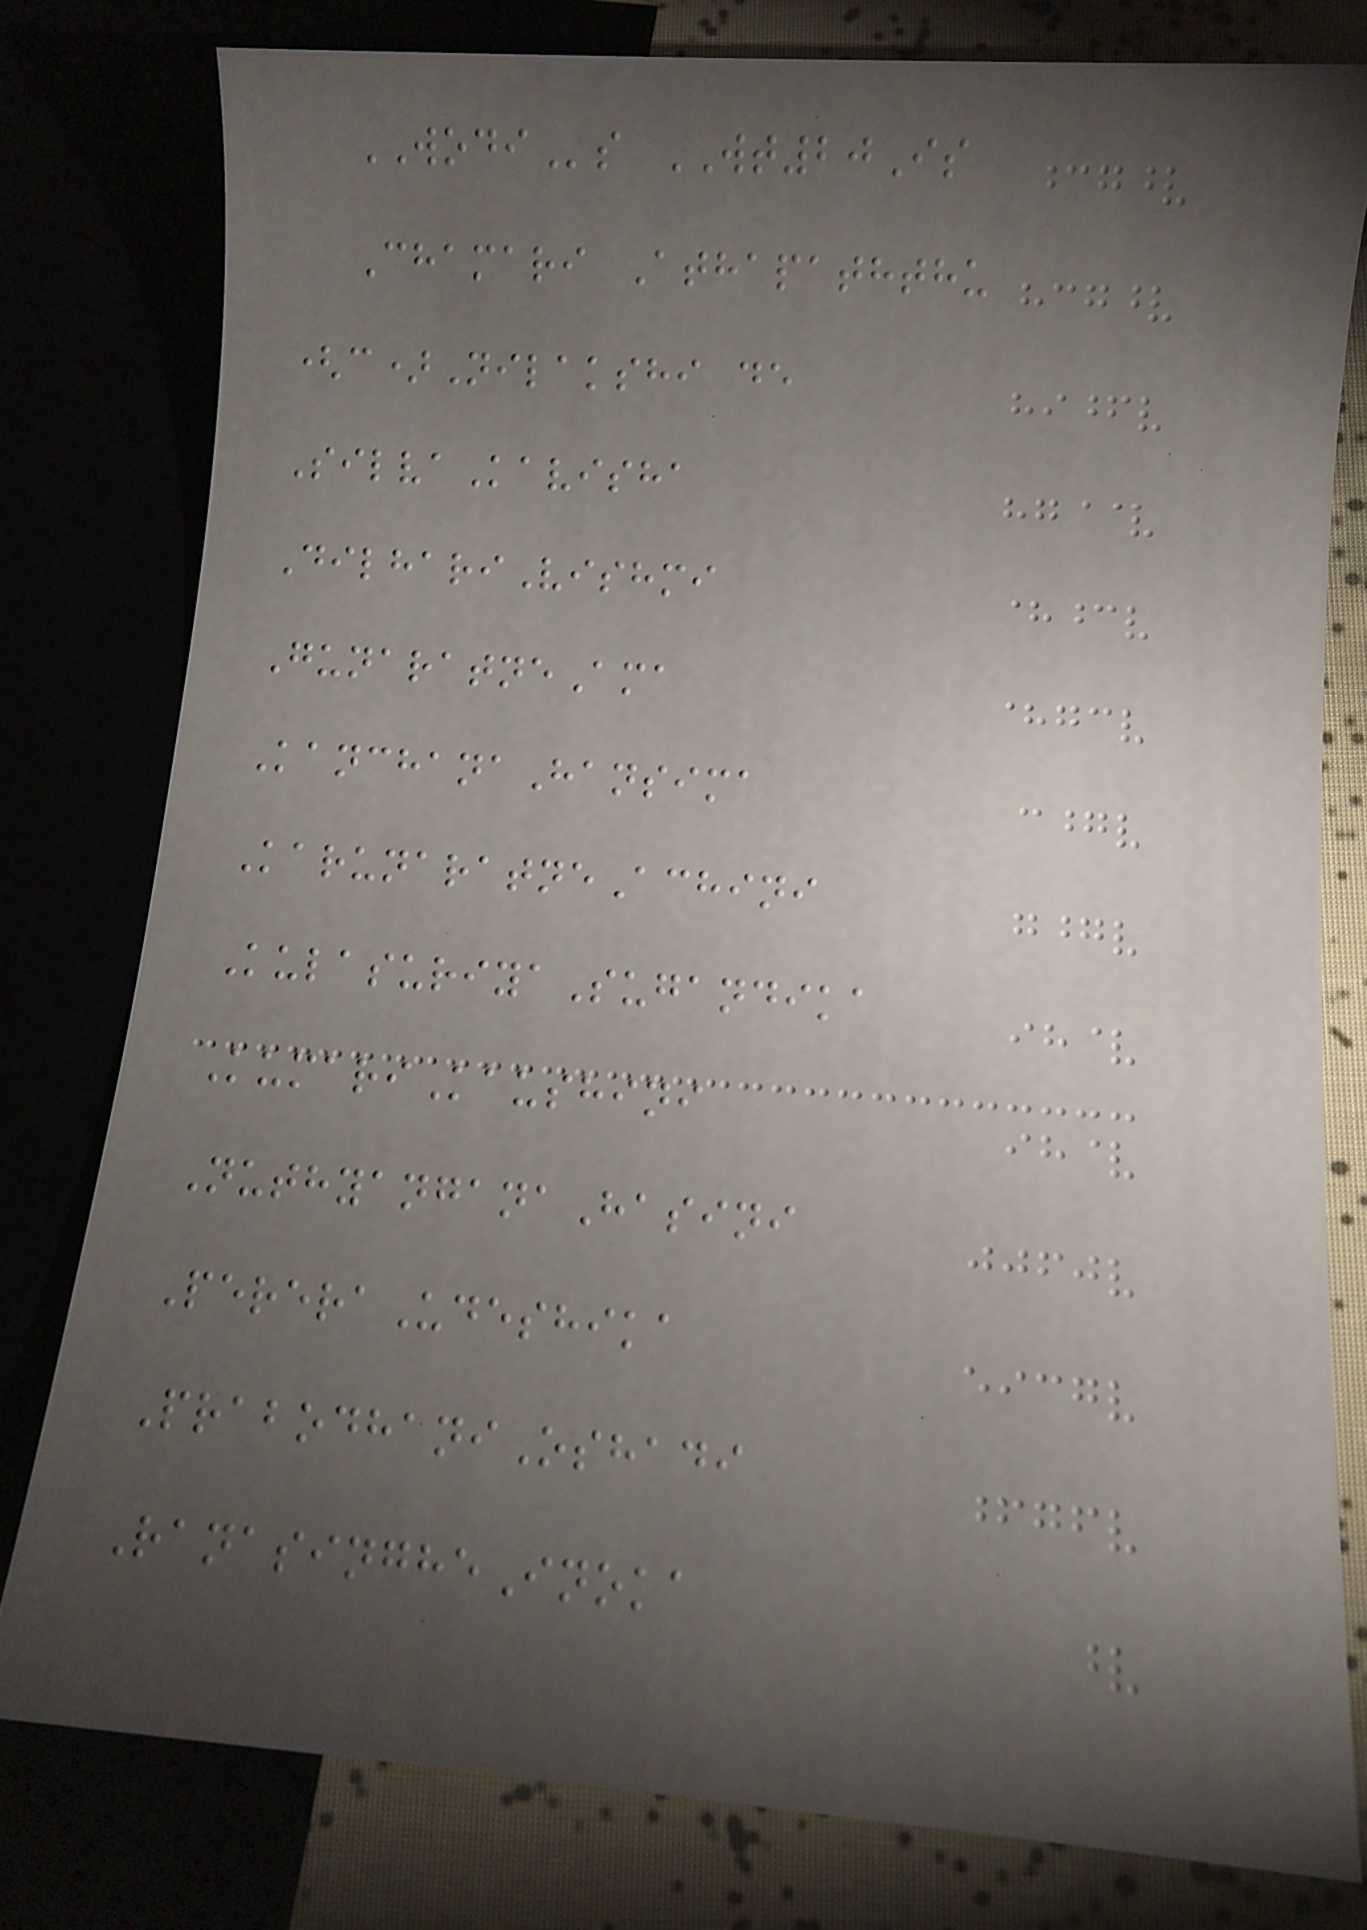WODIs WT20Is
Chamari Athapaththu
(c)Nilakshi de
SilvaKavisha
DilhariVishmi
GunaratneAma
KanchanaHansima
KarunaratneAchini
KulasuriyaSugandika
KumariKaushini
NuthyanganaHasini
PereraUdeshika
PrabodhaniOshadi
RanasingheInoka
